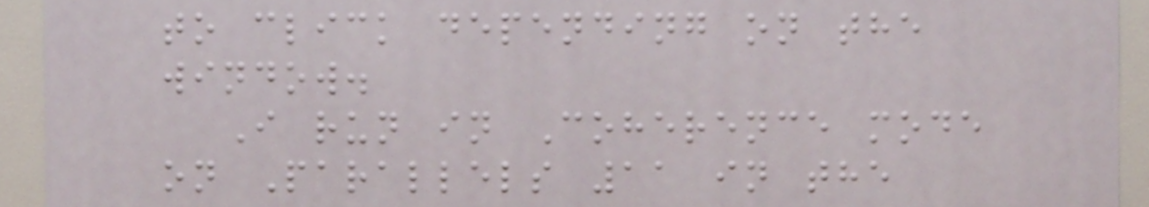to click depending on the
window.
I run in Coherence mode
on Parallels 11 in the
